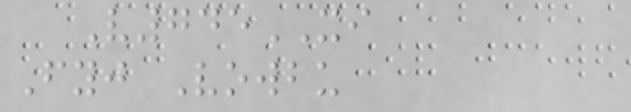V745XI
Fyj Vowbu
